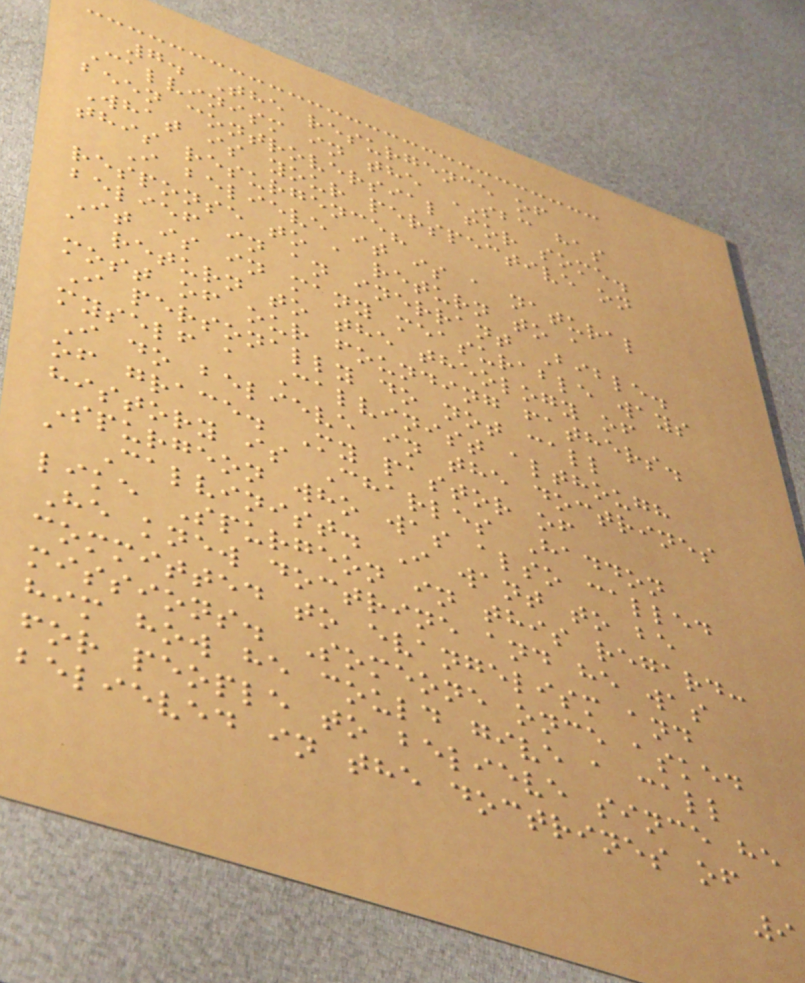7. The resurgence of
Calvinism in the SBC has
been controversial for some.
What is your perspective on
this resurgence?
I believe it is a natural
response to a return to a
belief in an inerrant Bible.
It is in many measurable ways
a return to the theology of
most of our founding fathers.
I personally do not call
myself a Calvinist although
I do believe in the doctrines
of grace. My pastor of
history is Charles Haddon
Spurgeon who was also called
a Calvinist. I want to be
like Spurgeon in this regard:
He knew doctrine and he was
committed to evangelism and
missions. Someone once asked
him how he could give a call
for people to believe since he
believed in the doctrines of
9
